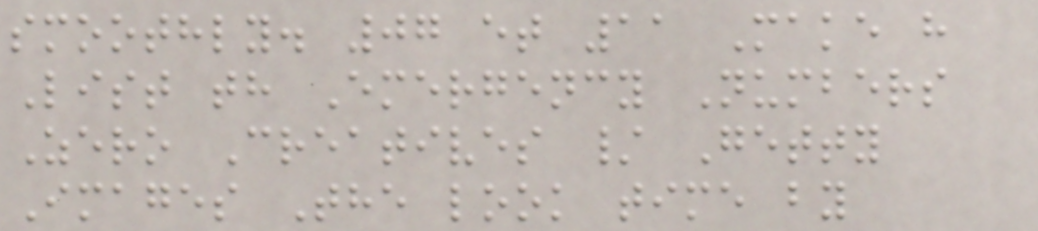smoothly. 07 et 11 Make h
List th Emergency Numbers
Zero Creatives / Getty
Images The look time by
